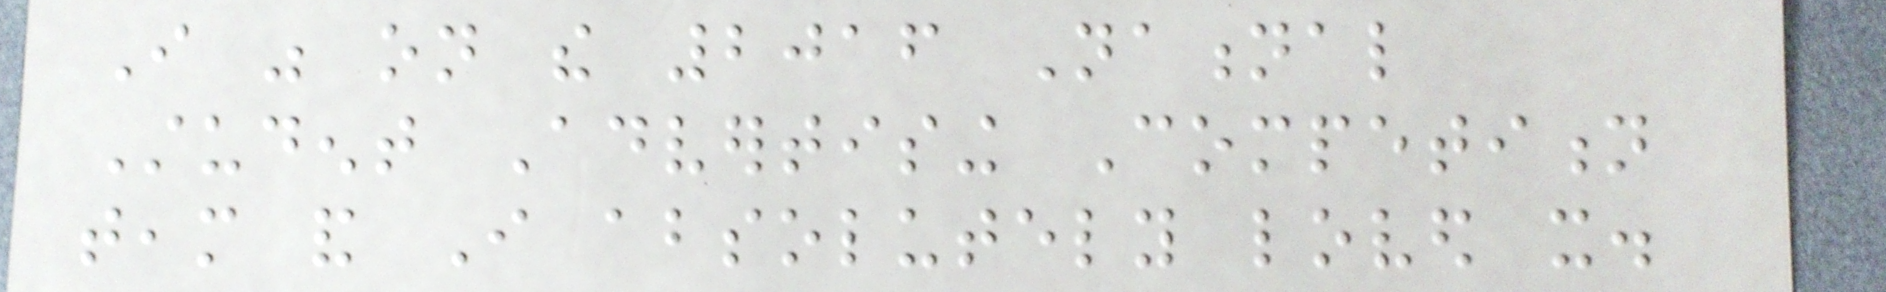I was on the 2016 National
Student Advertising Competition
team and I absolutely loved it.
